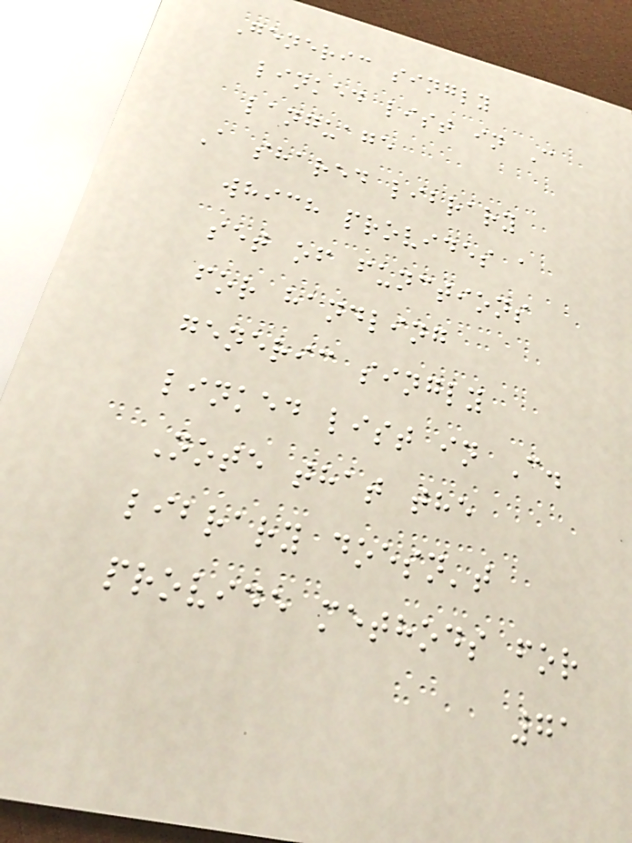Generic singly
linked list in C
language
A shared library
which provides a
set of functions
for handling
generic singly
linked list in C.
Note that the
library doesn't
provide methods for
71
